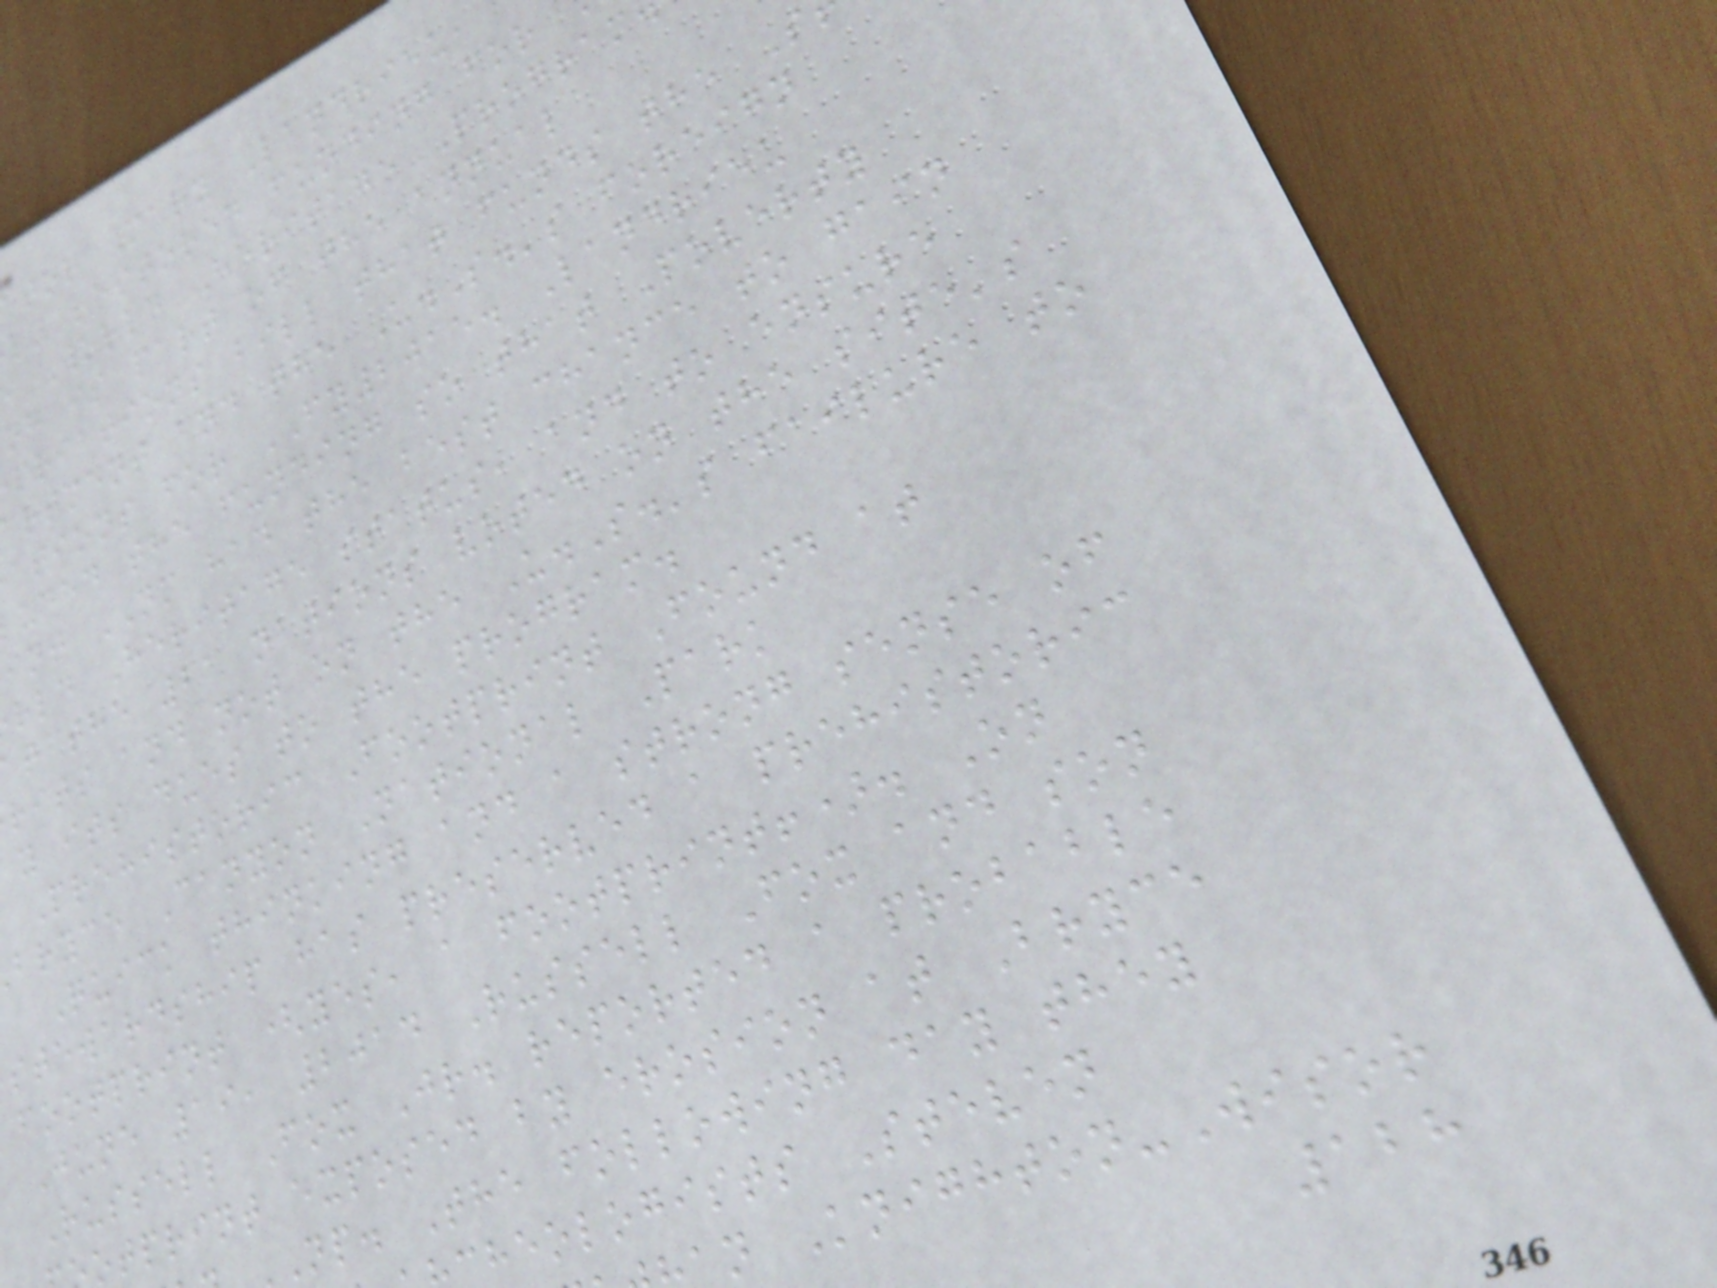tor Mary Landrieu,
ly restored funding for
World Heritage Program
ng is part of the annual
priations bill that funds the S
rtment and the U.S.'s foreign
ations for FY2015. Landrieu
uded the funding so that Poverty
int NM had the best chance to gain
rld Heritage status, and to ensure
t the 21 nations voted on the site's
rits and not on the U.S.'s failure to
y its dues to the program.
Prehistoric Footprint Found at
bryce Canyon National Park
Quick thinking and a strong sense of
stewardship has preserved a prehistoric
footprint (yes, a footprint!). On
June 19, 2014 Russell Fox and son
Russell Fox Jr. reported a probable
otprint exposed by erosion at Bryce
np. The following day they
heologists Steven
an Knighton-Wisor
128
